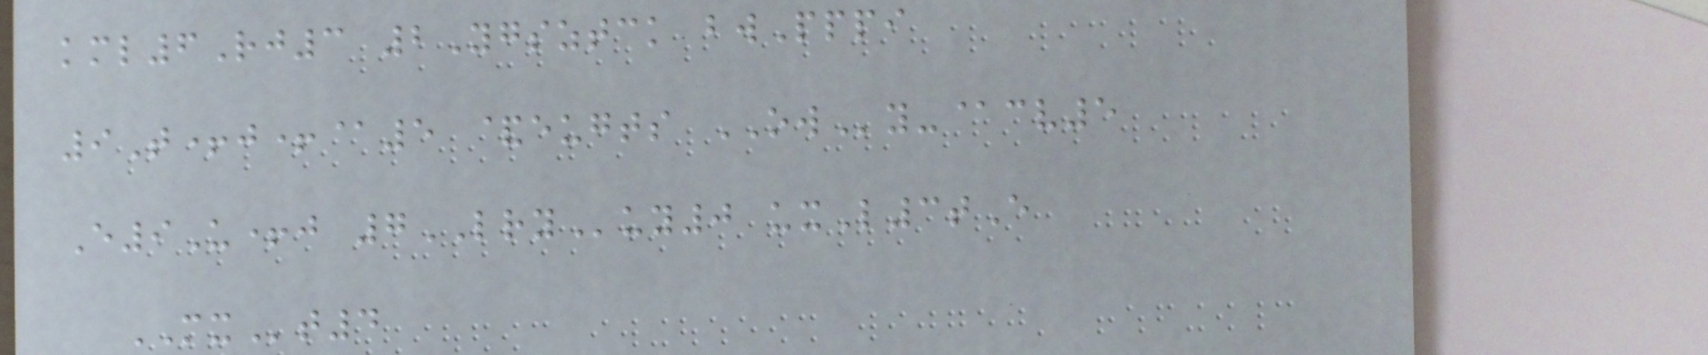kml6Rj3 2Ygsztck bwPppi
9T+j+@5 &eugts OWy-@cv5
E9U+j 7LRYuy0 uxL3tE
MXt4
